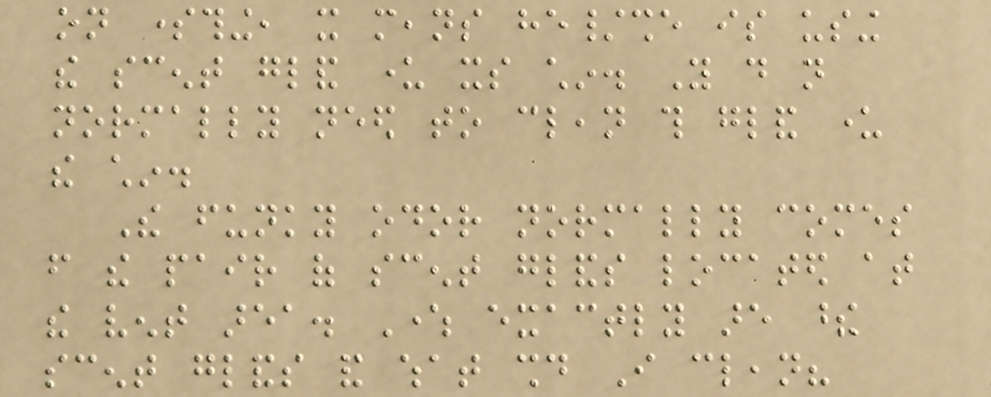on something, it means he/she is using
the scent gland under its chin. You do not
normally need to clean this gland under
the chin.
The funky odor normally comes
from the pair of scent glands located at
the vent area. Where exactly are these
scent glands and what should I clean?
